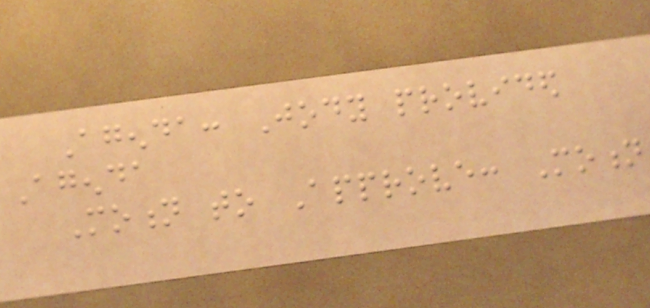Agenda: Jody provided
Agenda
Motion to Approve: Motion
